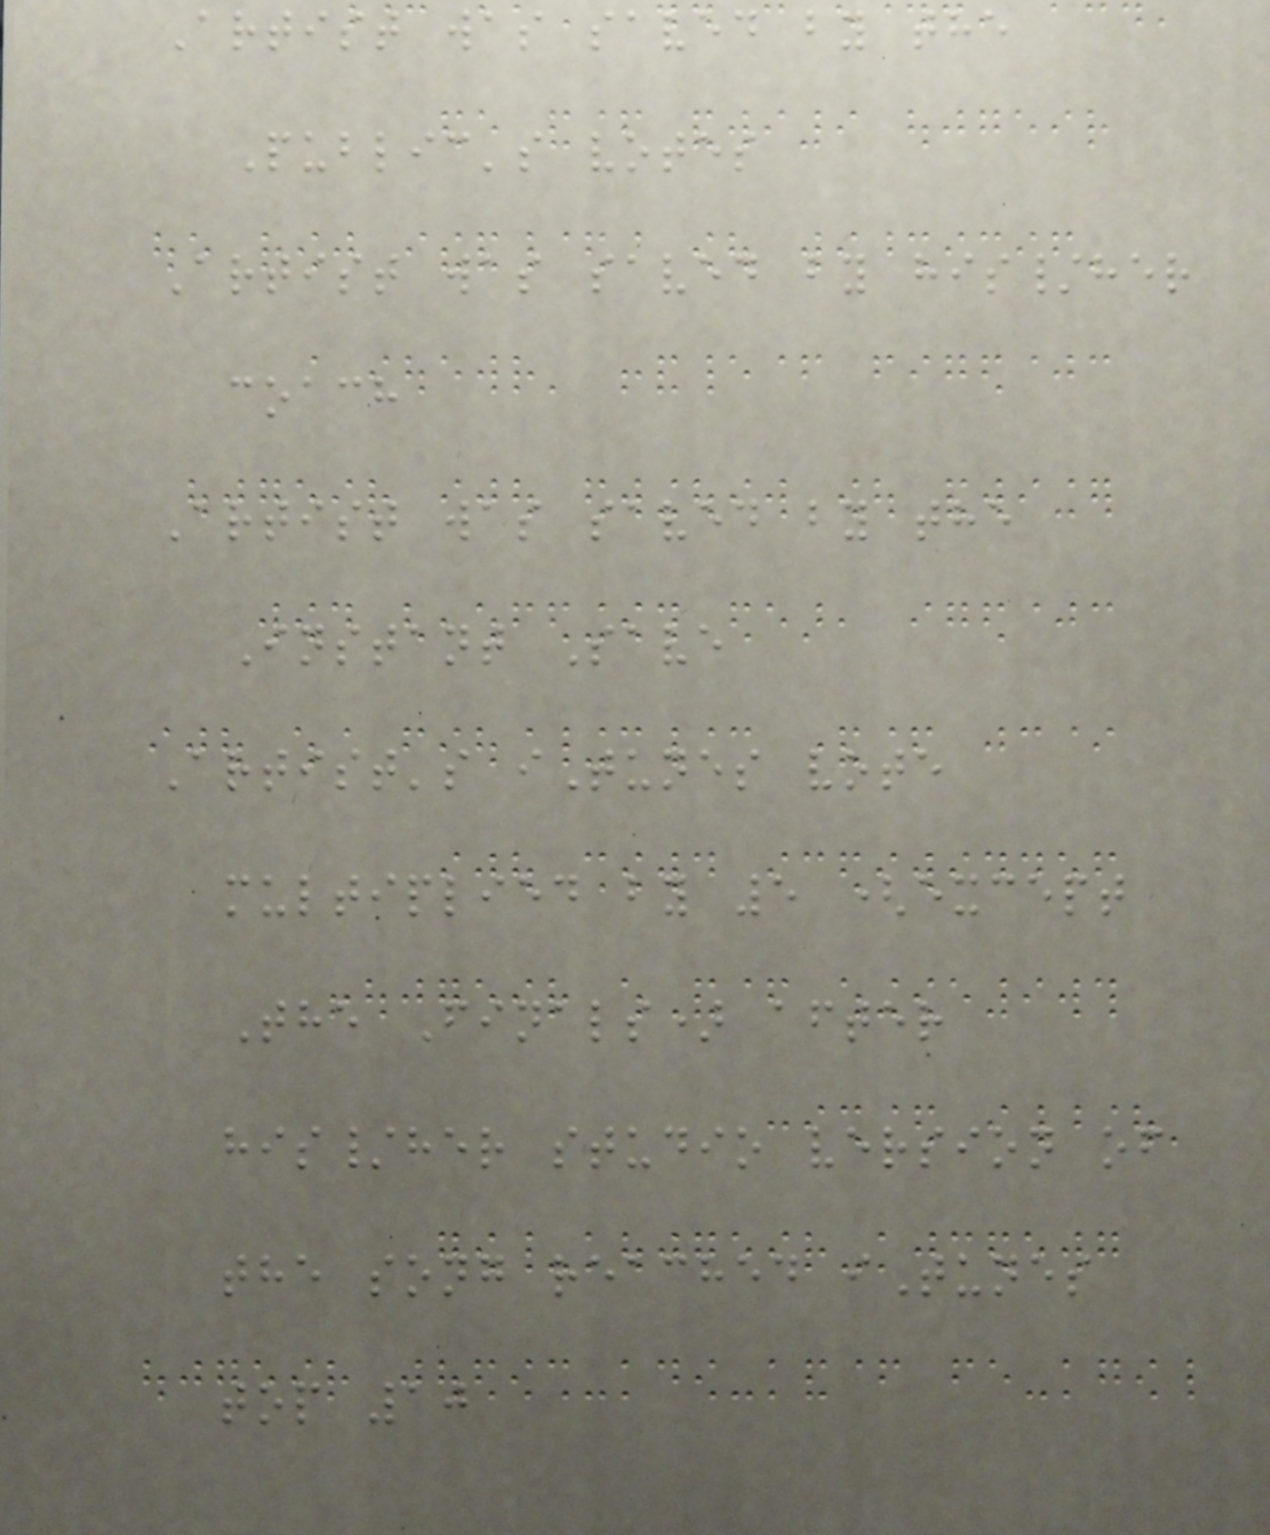Artist was saved by the
Public's votes
Artist was saved by his/her
coach
Artist was saved by the
Instant Save
Artist's iTunes vote
multiplied by 5 (except
The Finals) after
his/her studio version of
the song reached iTunes
top 10
